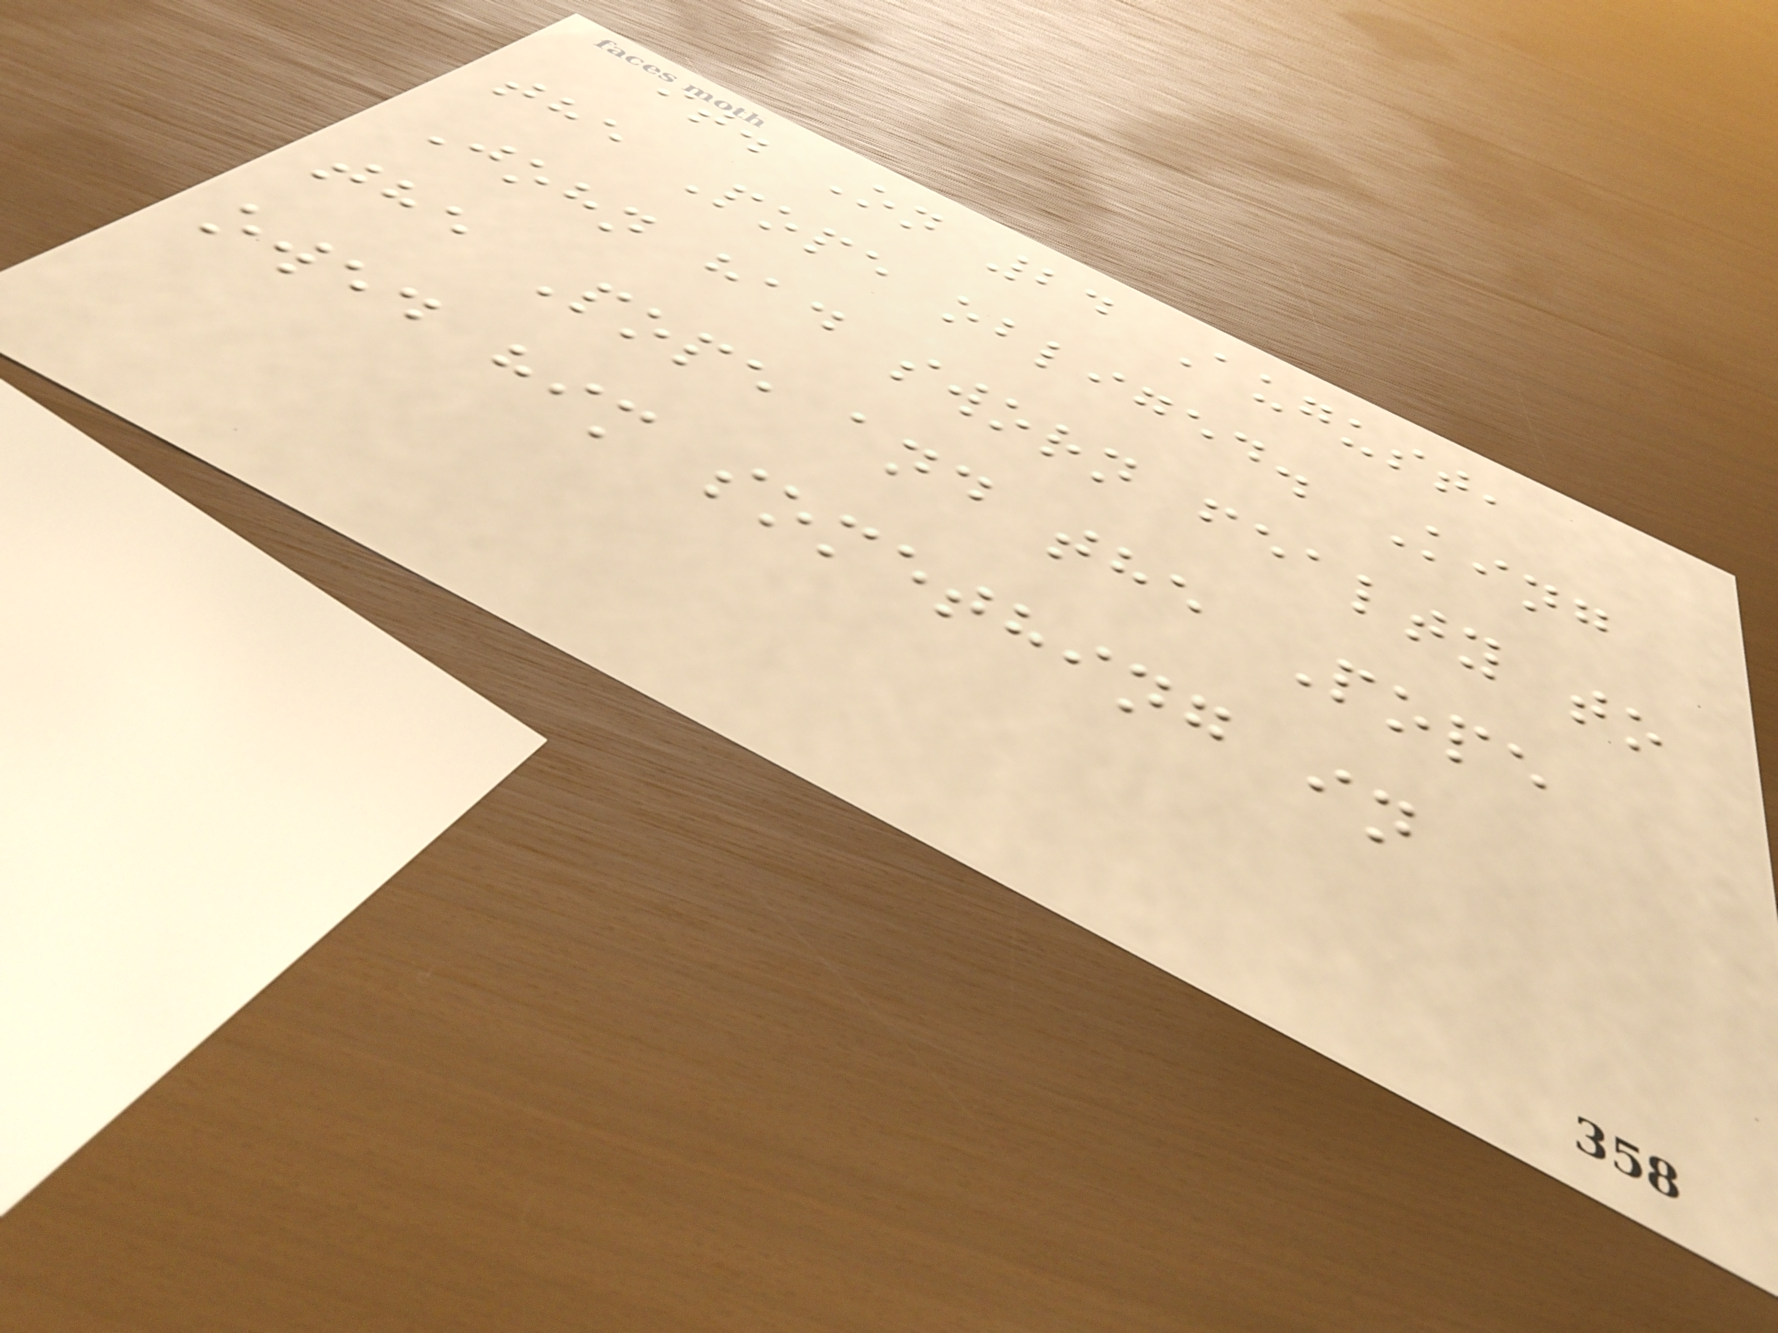it. On 24 August,
the Pope obliged. King
John had sworn fealty to
the Pope and the Pope
owed him something in
